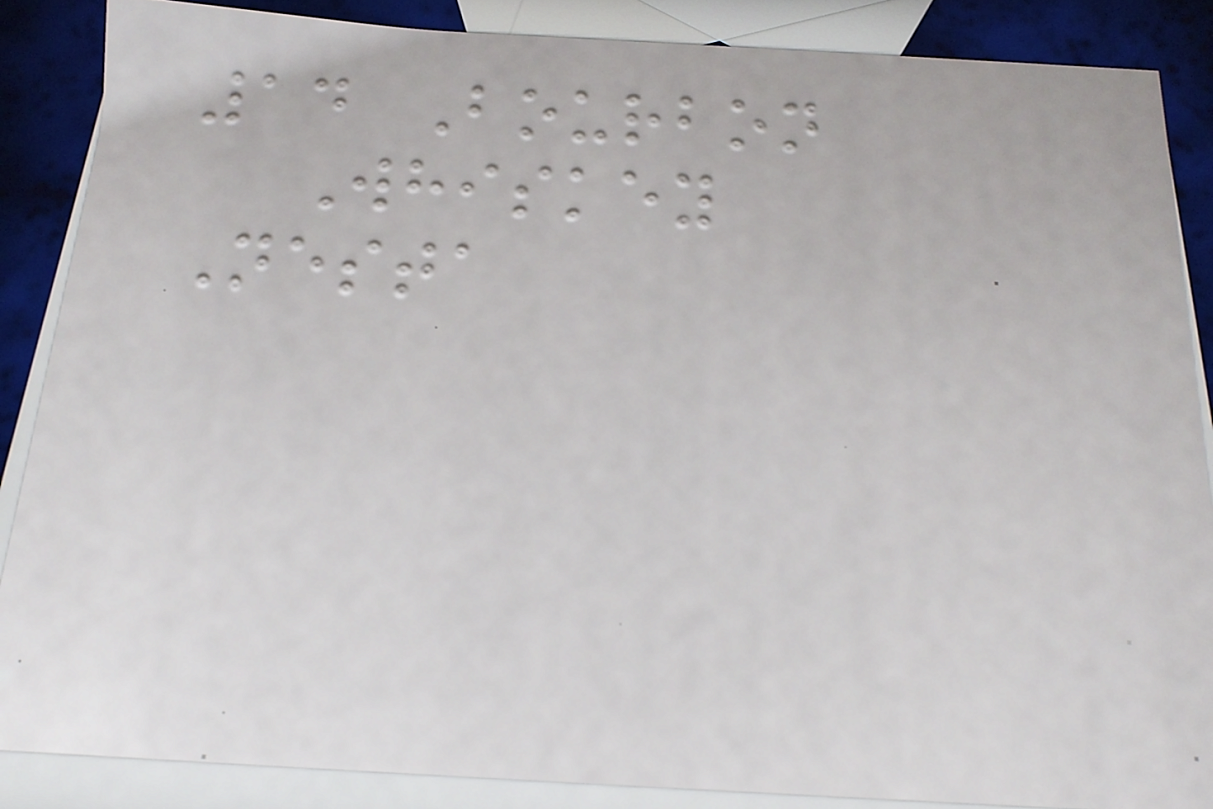14 Bourbon
Whiskey
Nesta
